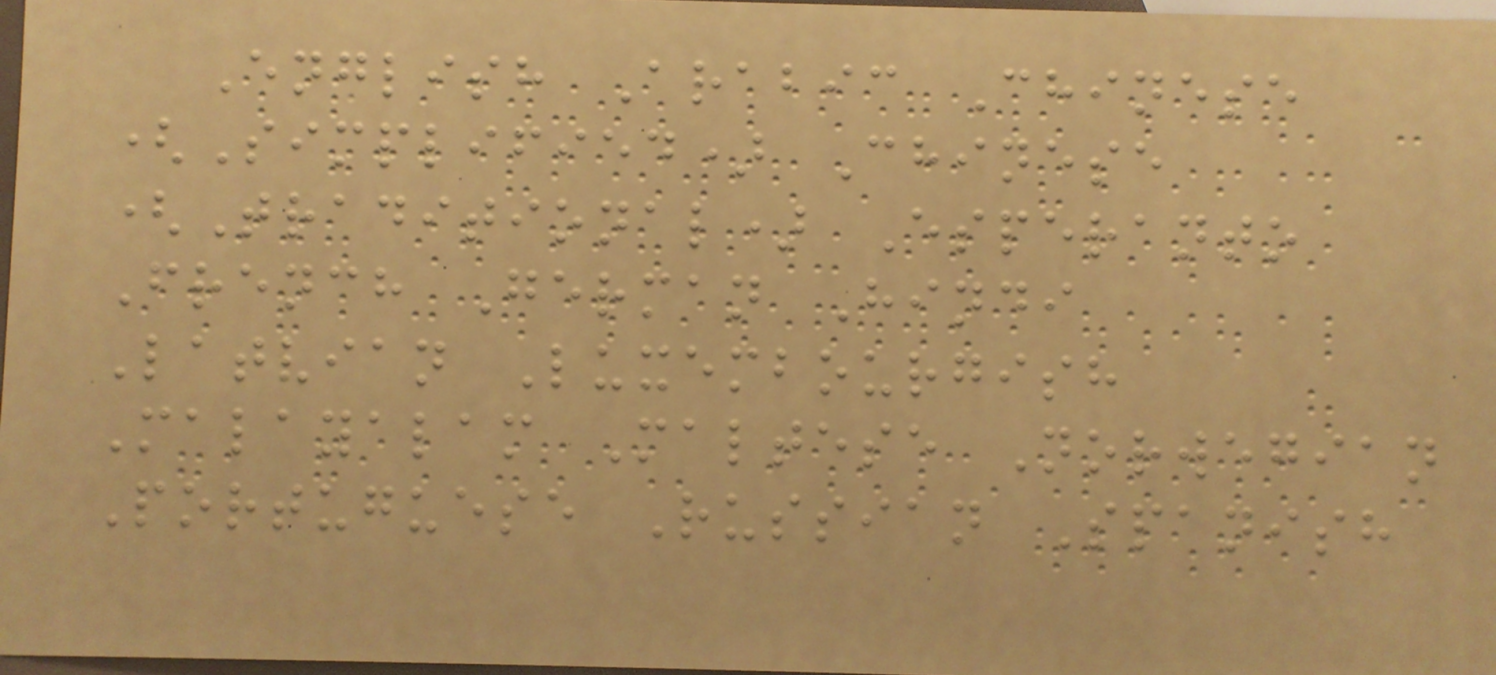English Arabic Chinese
(Simplified) Chinese
(Traditional) Esperanto
French German Hindi
Latvian Luxembourgish
Malayalam Maltese Norwegian
Portuguese Russian Spanish
